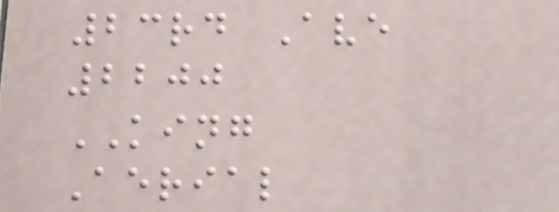23rd Ave
2200
KING
Aerial
